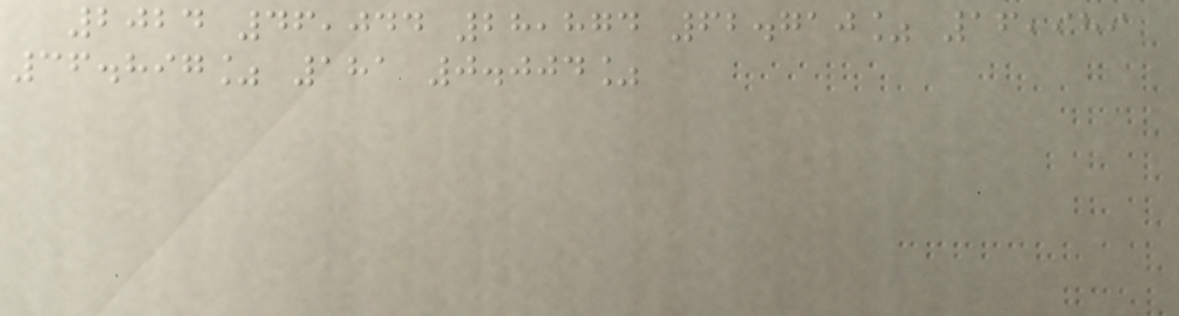2024 46,044 28,874 62.710% 16,989
36.897% 181 0.004%
